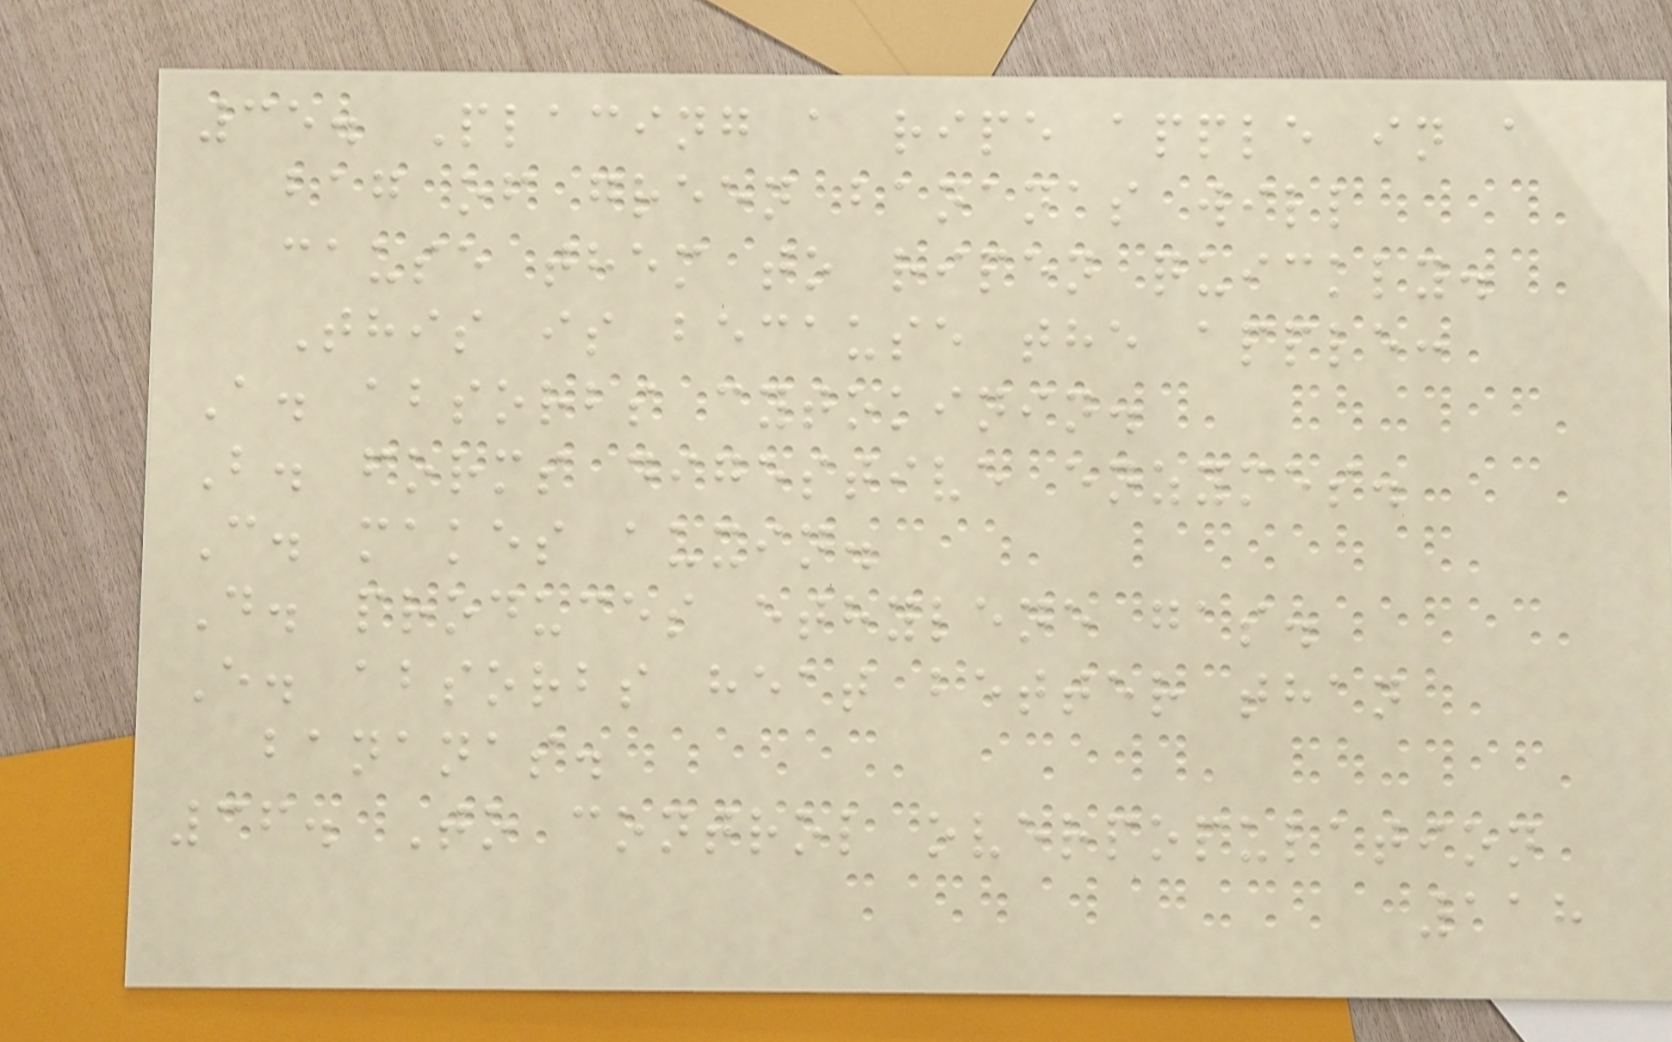35. Placing a ripe apple in a
bag of green bananas will
cause them to ripen quickly.
This is because the apple:
A. absorbs cytokinin.
B. forms digestive enzymes.
C. makes auxin.
D. produces ethylene gas.
E. absorbs heat better than
bananas.
36. To control overpopulation
118
